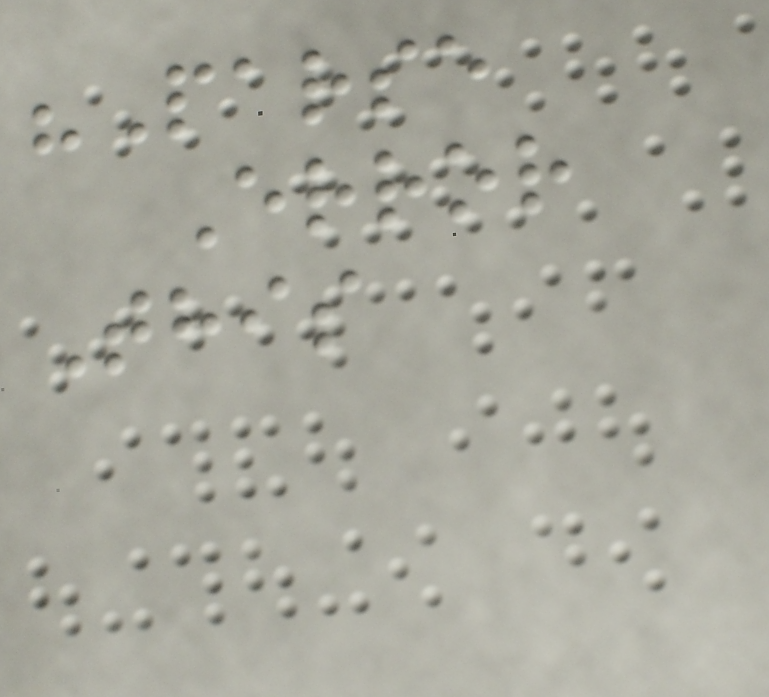"Parse
Error
This
